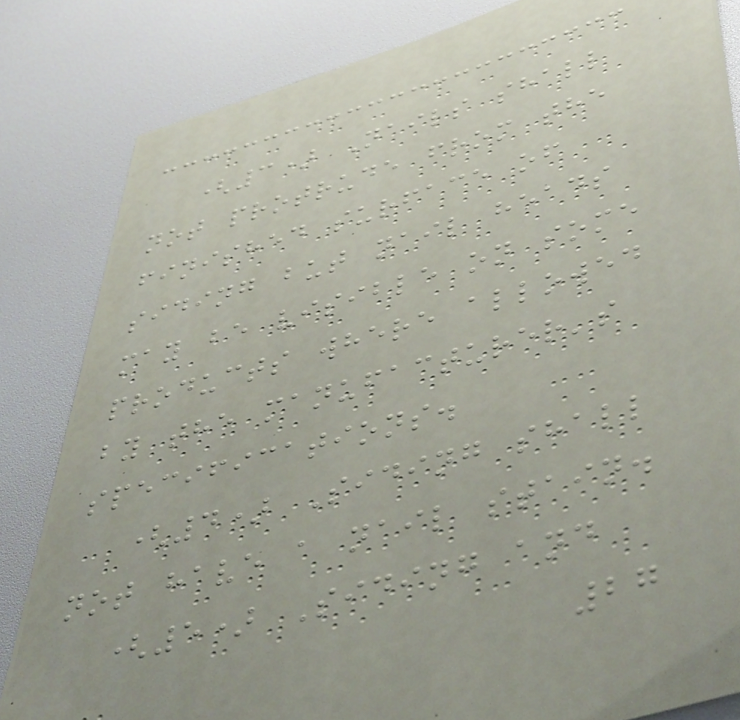(3) Nails shall
not protrude from the
finished surface of
siding but nail heads
may be visible on some
products where allowed
by the manufacturer's
specifications.
(4) Siding shall
not have a nail stain.
(5) Siding and
27
